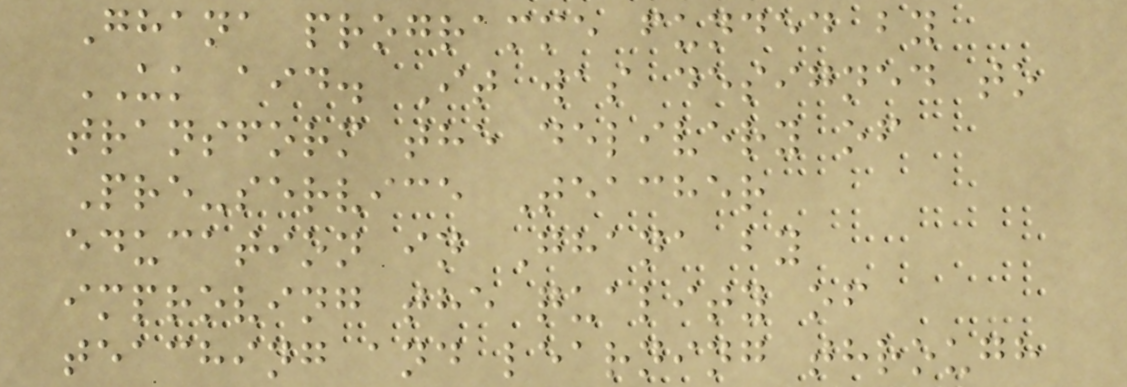Ghana programme funded by
UK aid. It was designed to
transform the delivery of
Pre-service Teacher
education in Ghana by
improving the quality of
teaching and learning through
